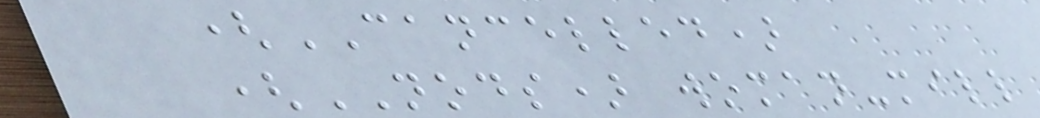(CANCELLED)
(NODS) woman-mill
